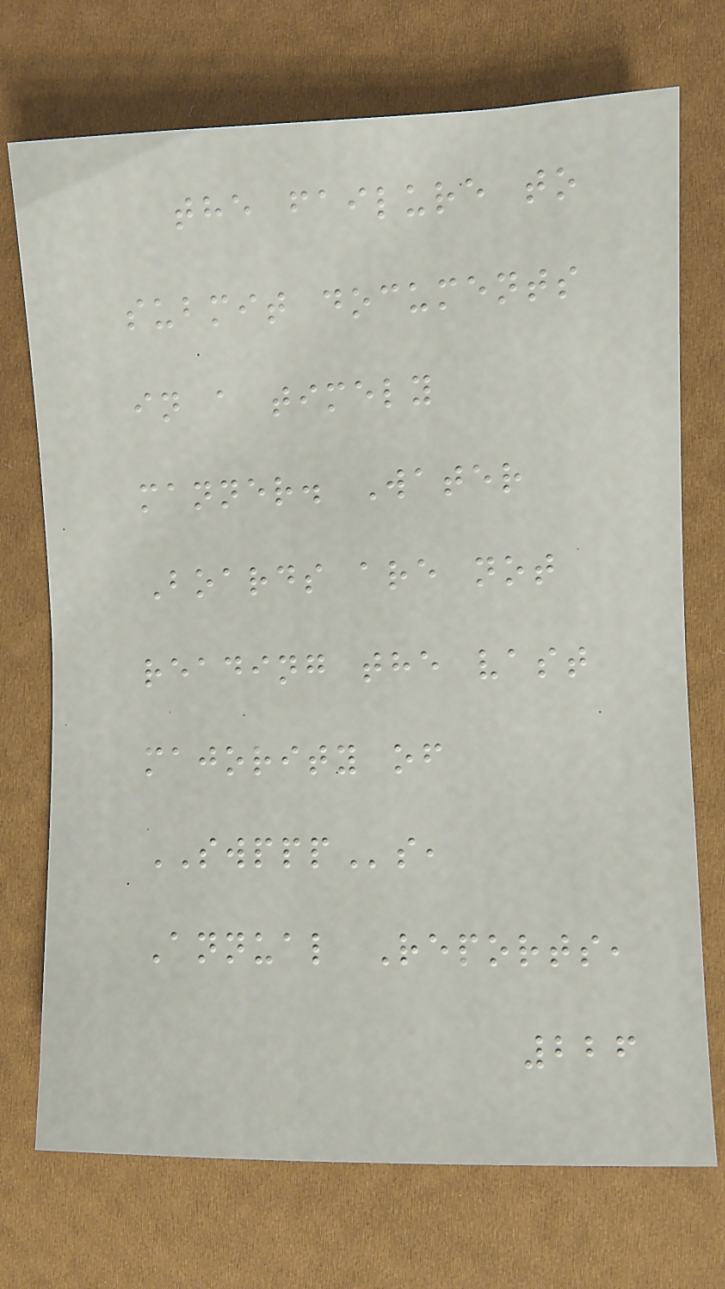the failure to
submit documents
in a timely
manner. Water
Boards are not
reading the vast
majority of
SWPPPs,
Annual Reports,
226
